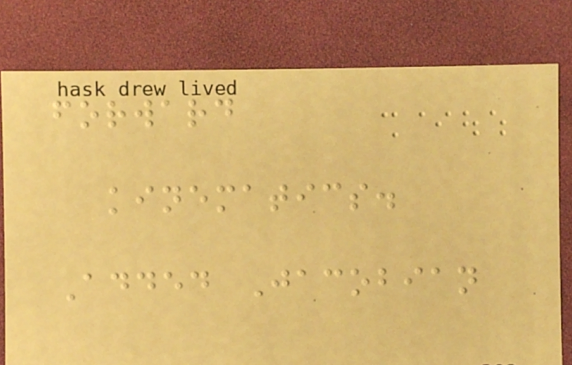forward
kinematics.
Added Jacobian
